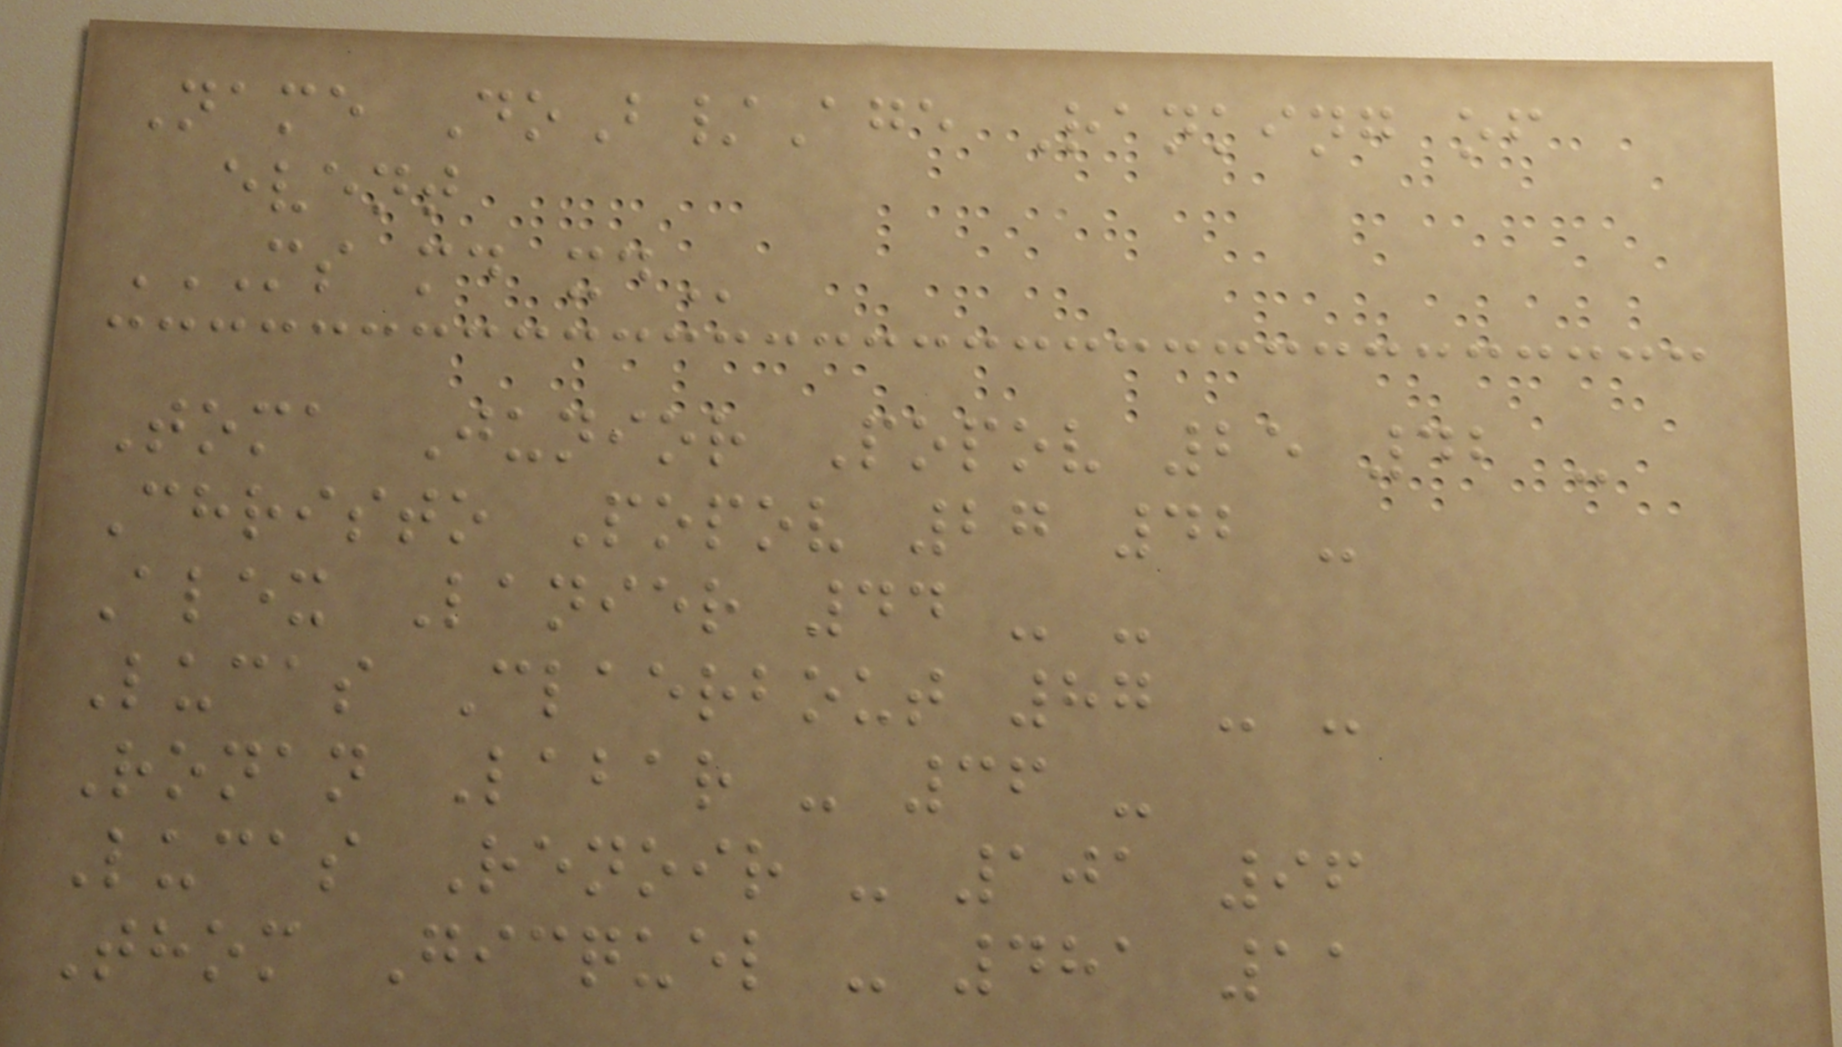Name DoB/Age Ranking of
event
MS MD XD
Toma Junior Popov 25 42 -
Christo Popov 27 42 -
Alex Lanier 44 - -
Lucas Claerbout 87 - -
Ronan Labar - 36 -
Lucas Renoir - 101 96
Thom Gicquel - 481 11
